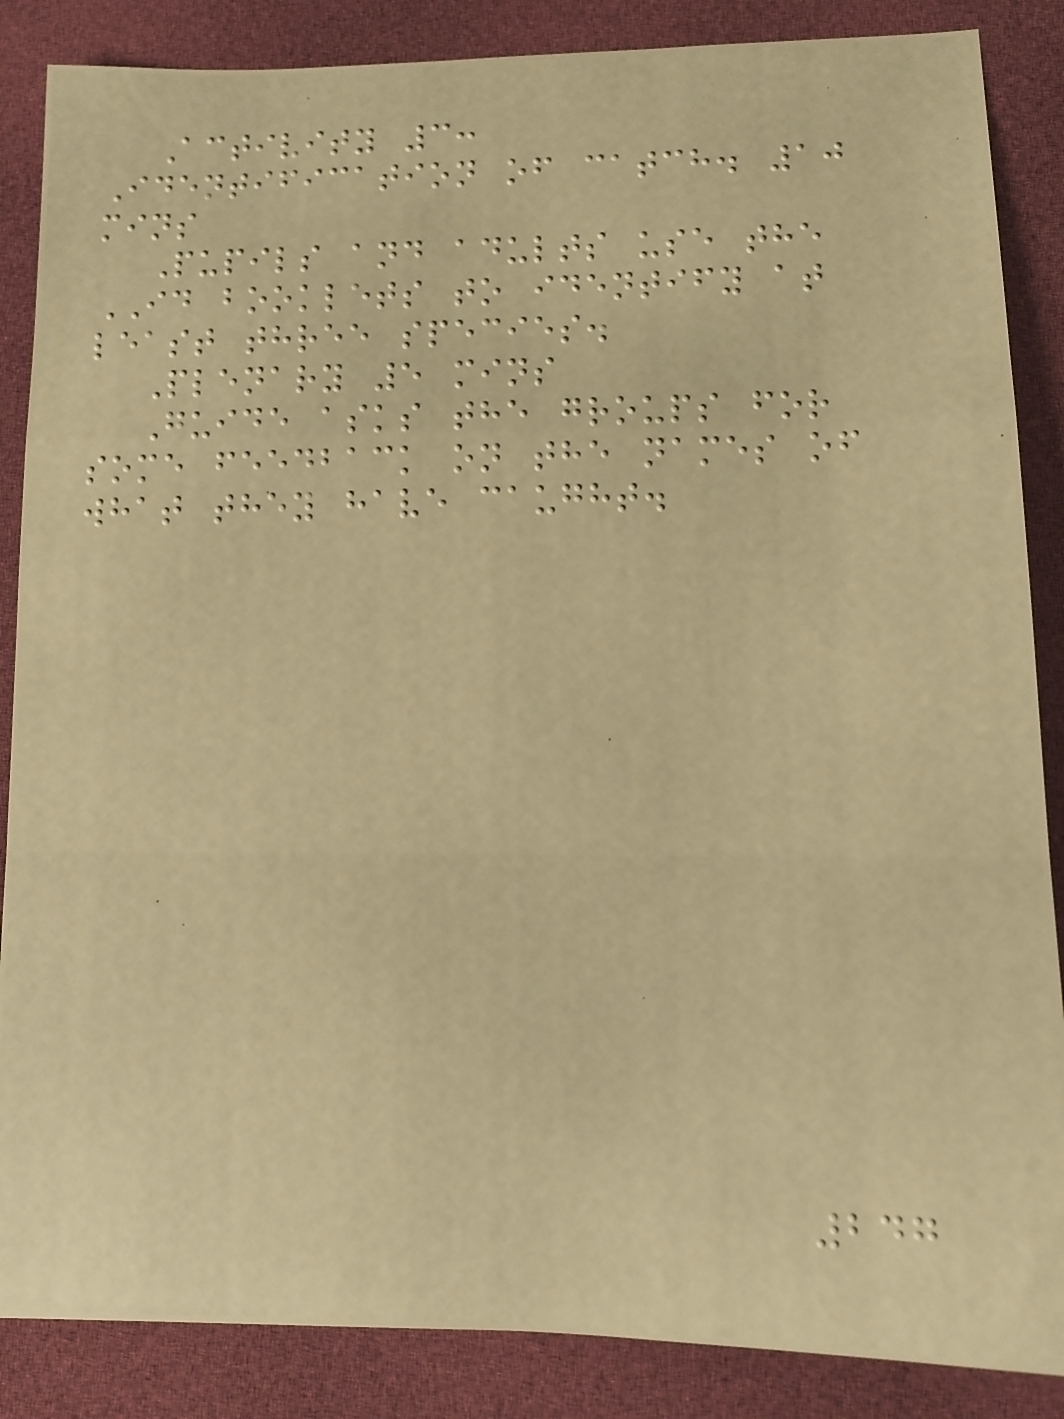Activity 3:
Identification of catch. 10
mins
Pupils and adults use the
ID booklets to identify at
least three species.
Plenary 5 mins
Guide asks the groups for
some feedback on the names of
what they have caught.
247
